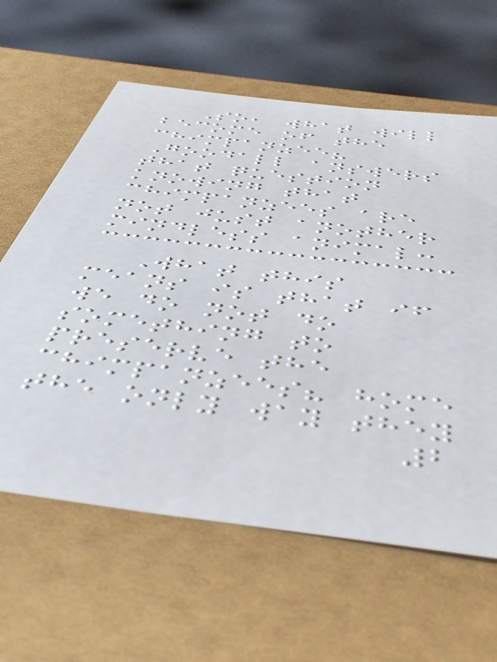So, what will
become of the
chimpanzee?
Goodall answers
that question
knowing that
chimpanzees are
not just another
mindless animal:
What this
means is that if
we do not do
something to
preserve the
chimpanzees? home
the only way they
2
